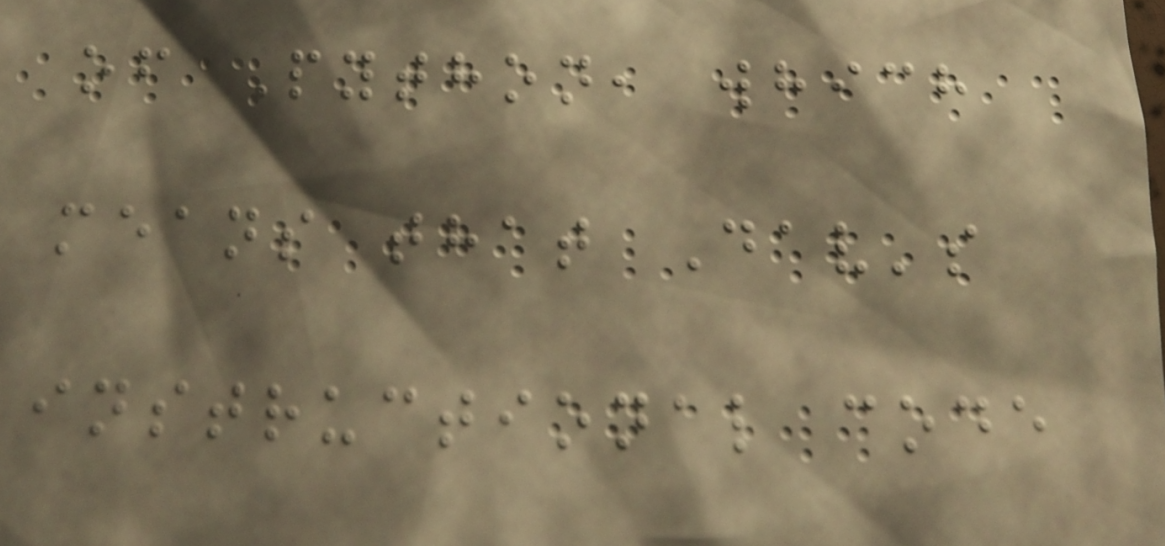of Python, which
means that Dav's
instructional code
